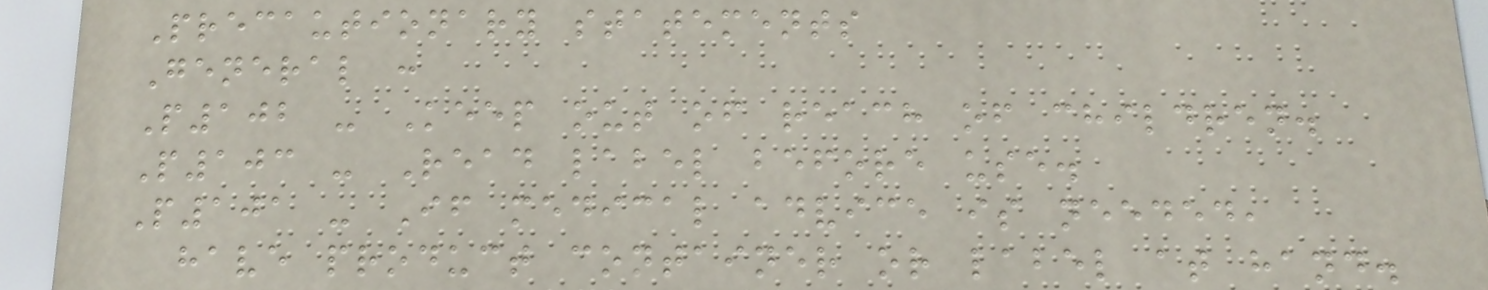Precautionary statements
General :
P102 - Keep out of reach of children.
P103 - Read label before use.
P101 - If medical advice is needed,
have product container or label at hand.
